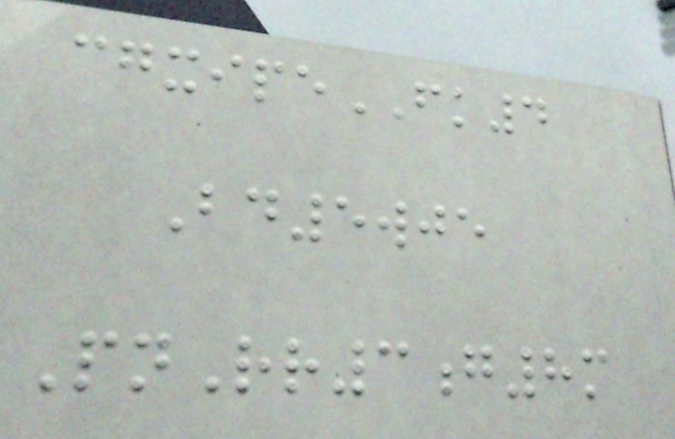cgxipeFK4
Bd5wje
PnRr3g8m
